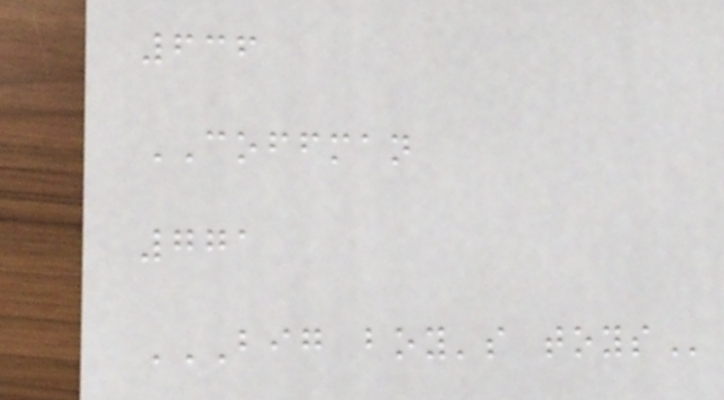636
COFFMAN
771
BIG BOY'S TOYS
